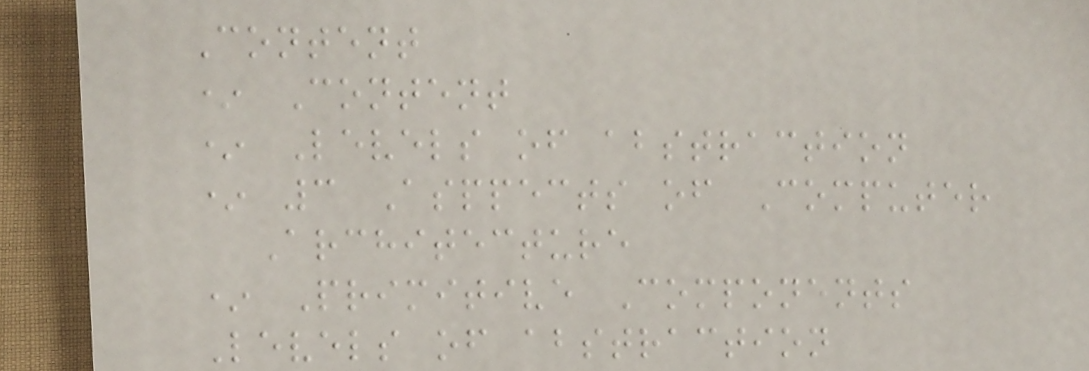Content
* Content
* Levels of abstraction
* 3 Asppects of Computer
Architecture
* Primitive Components
Levels of abstraction
